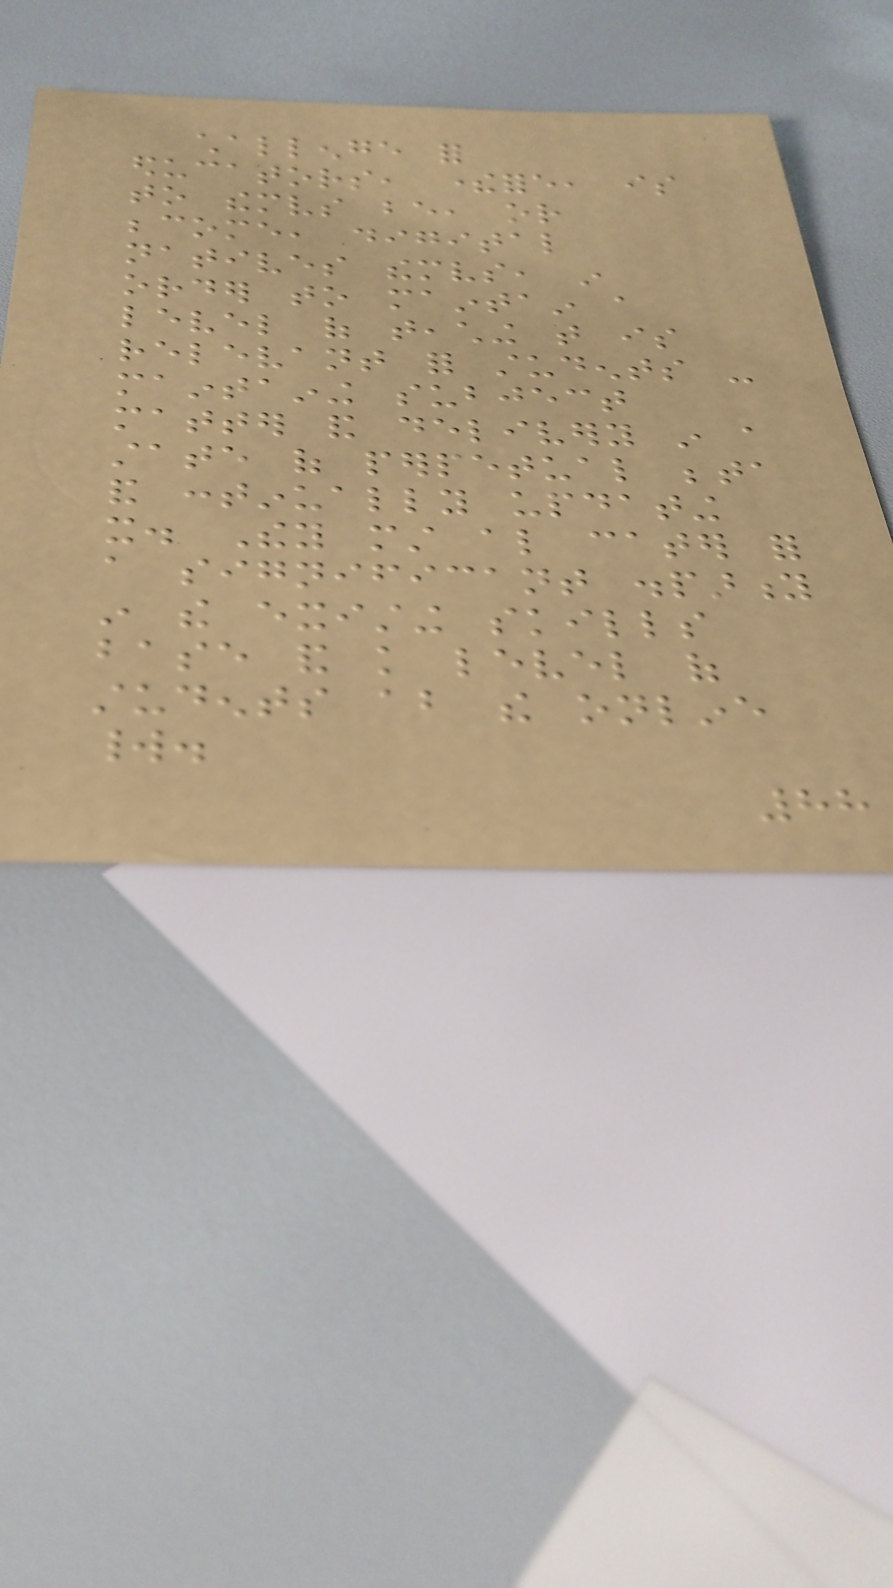challenge for
educators, therefore, is
to themselves be, or
become, digital
natives themselves, in
order to maintain a
level of teaching that is
relevant for students -
maintaining subject
matter and delivery in a
state of perpetual beta
and continually updating
it. They must also cater for
a significant disparity
in the existing skills
base and knowledge level of
students about the online
world.
88
